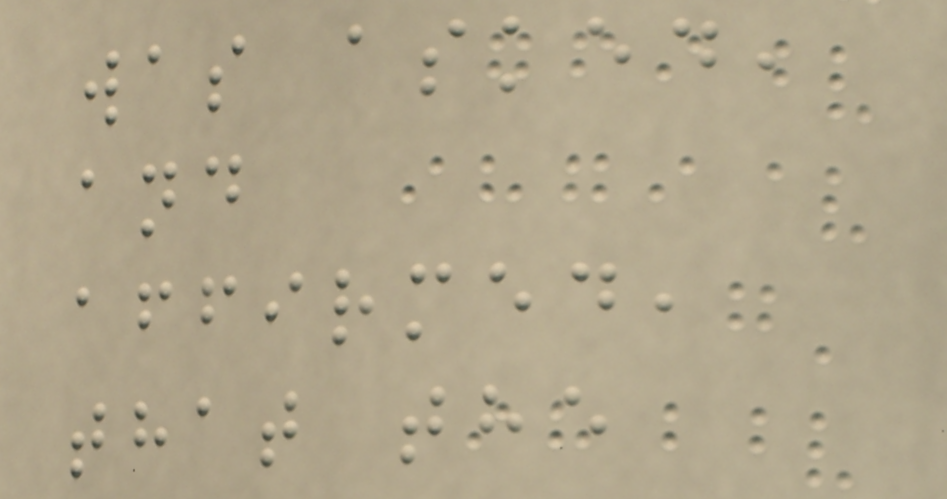was asked,
and
affirmed,
that the
